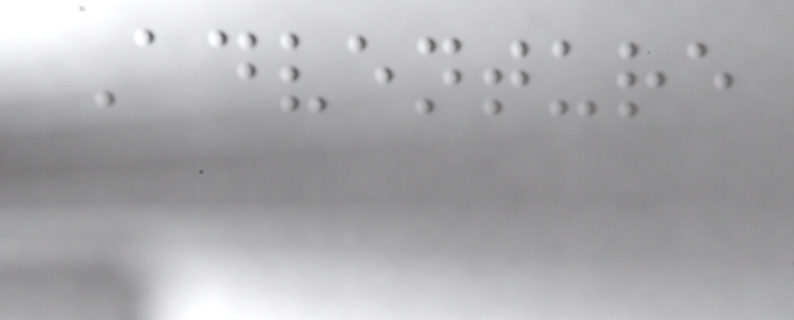Adventure
